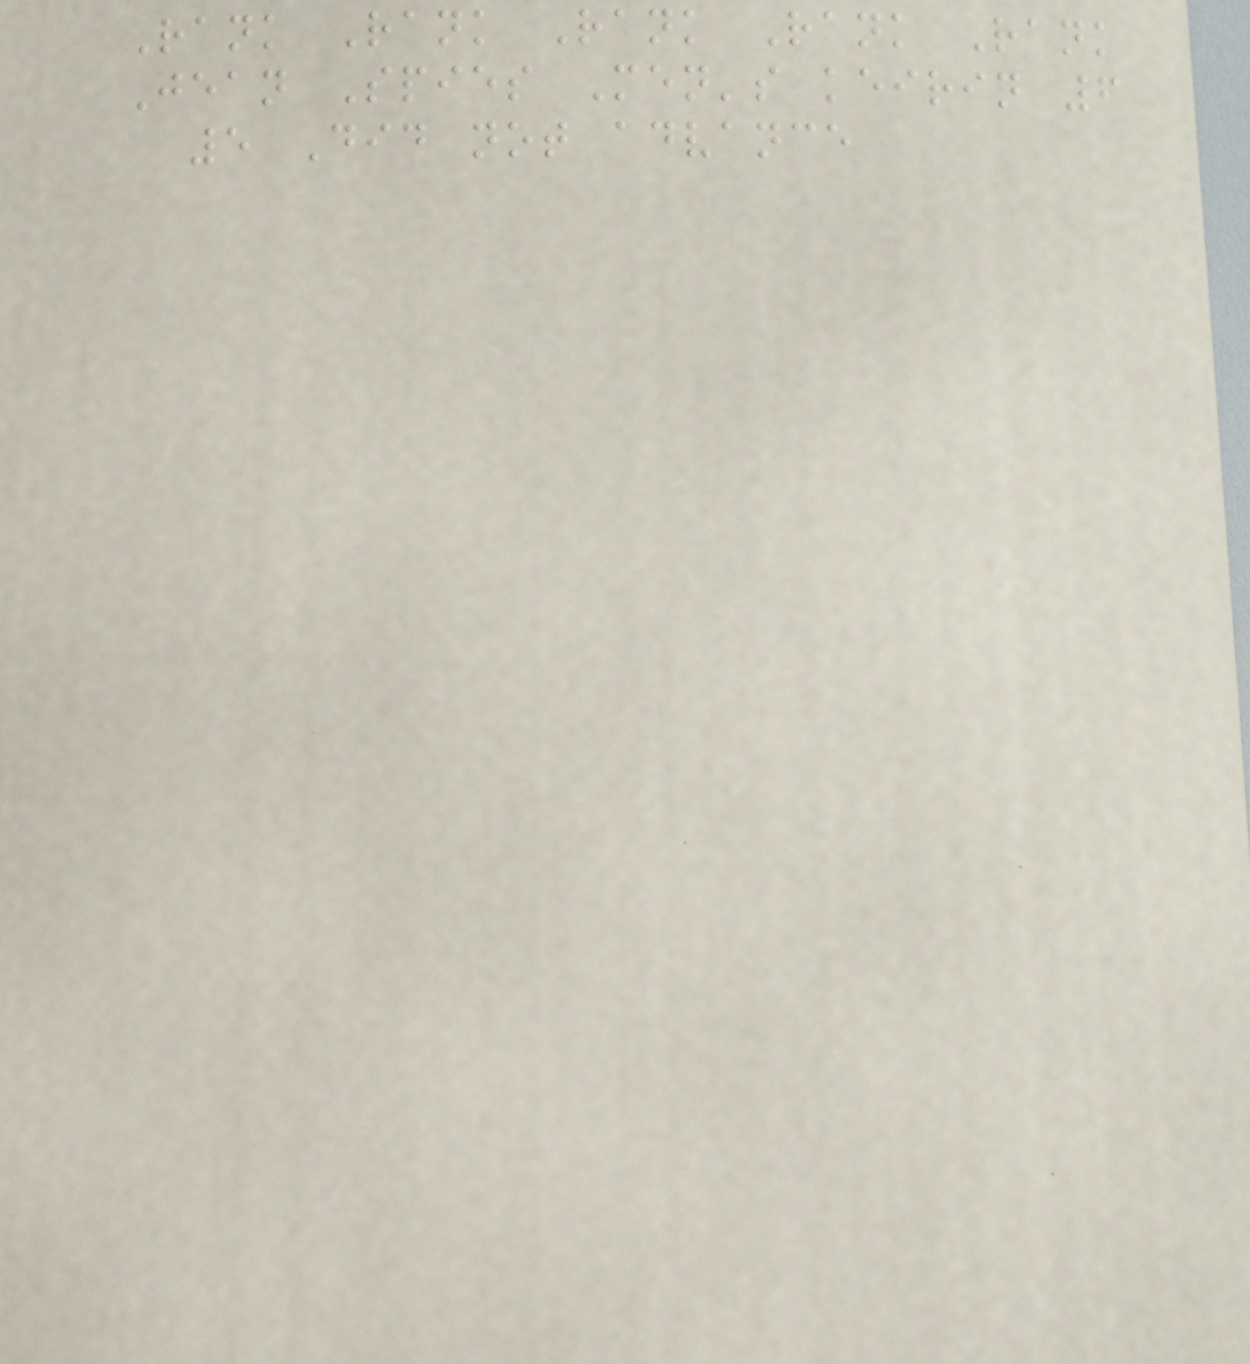Rank Rank Rank Rank Rank
Jean Spies Men's keirin 6
5 Did not advance
